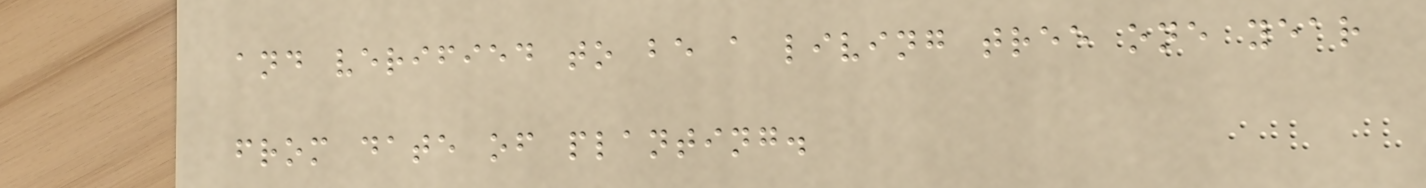and verified to be a living tree one year
from date of planting.
